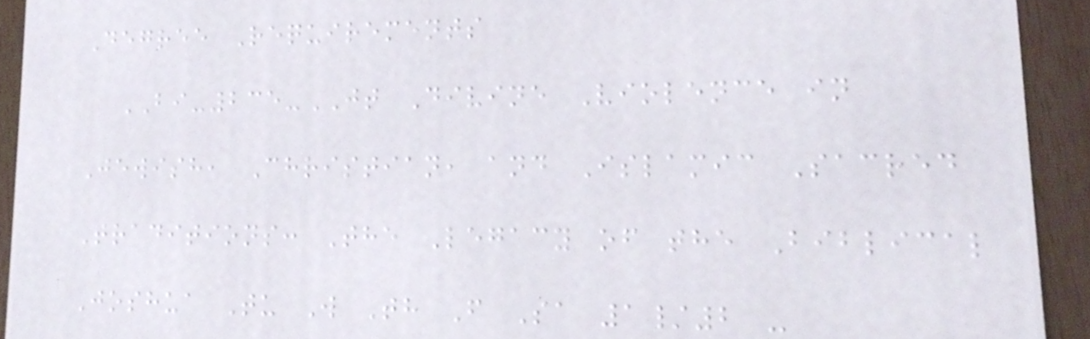Degree Requirements
BI-235-JT Divine Violence in
Jewish, Christian, and Islamic Sacred
Traditions: The Legacy of the Biblical
Joshua Tu W Th F Sa 1/2 -
